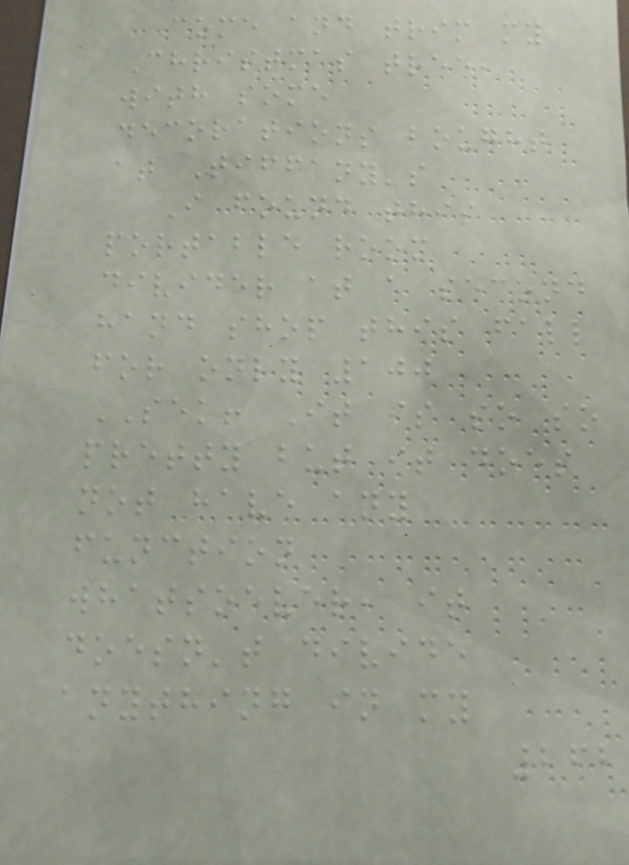come and trim my
Christmas tree,
with some
decorations bought
at Tiffany's
I found this
portable room
divider at a second
hand shop this fall
for only 100
SEK! It is so so
pretty but it does
not have any
function
whatsoever, it
doesn't divide
anything in my
262
